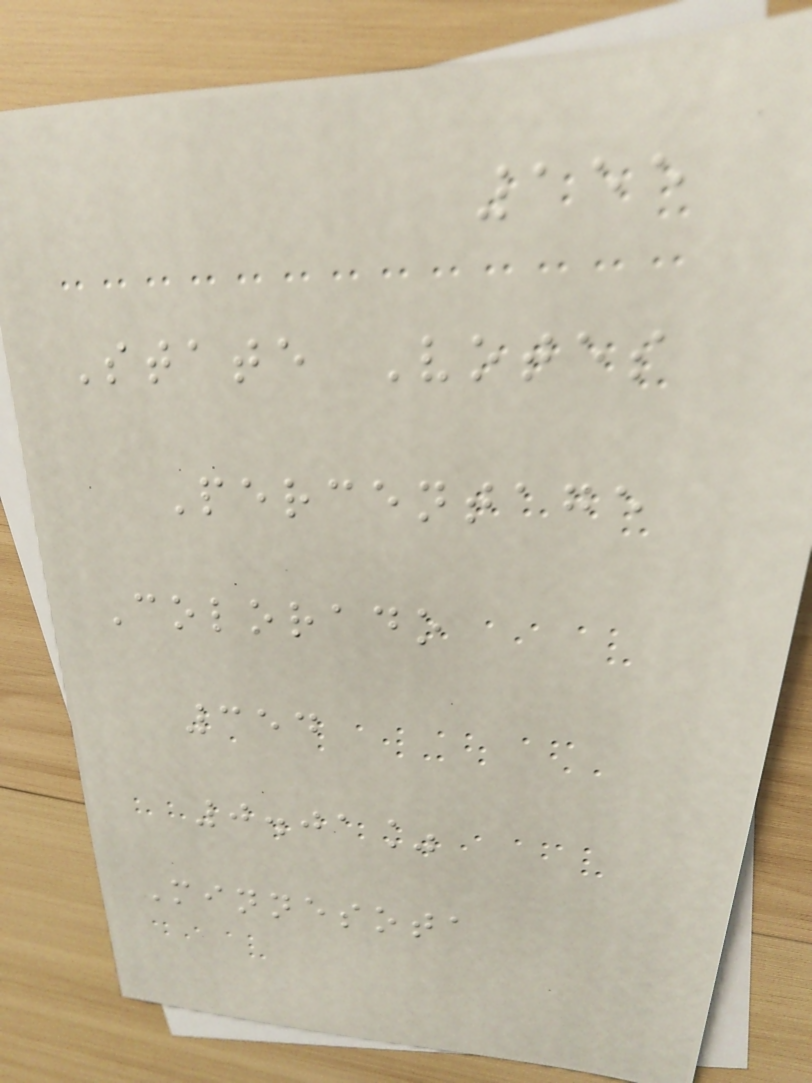155
State Votes
Percentage
Colorado
354
0.01%
Minnesota
